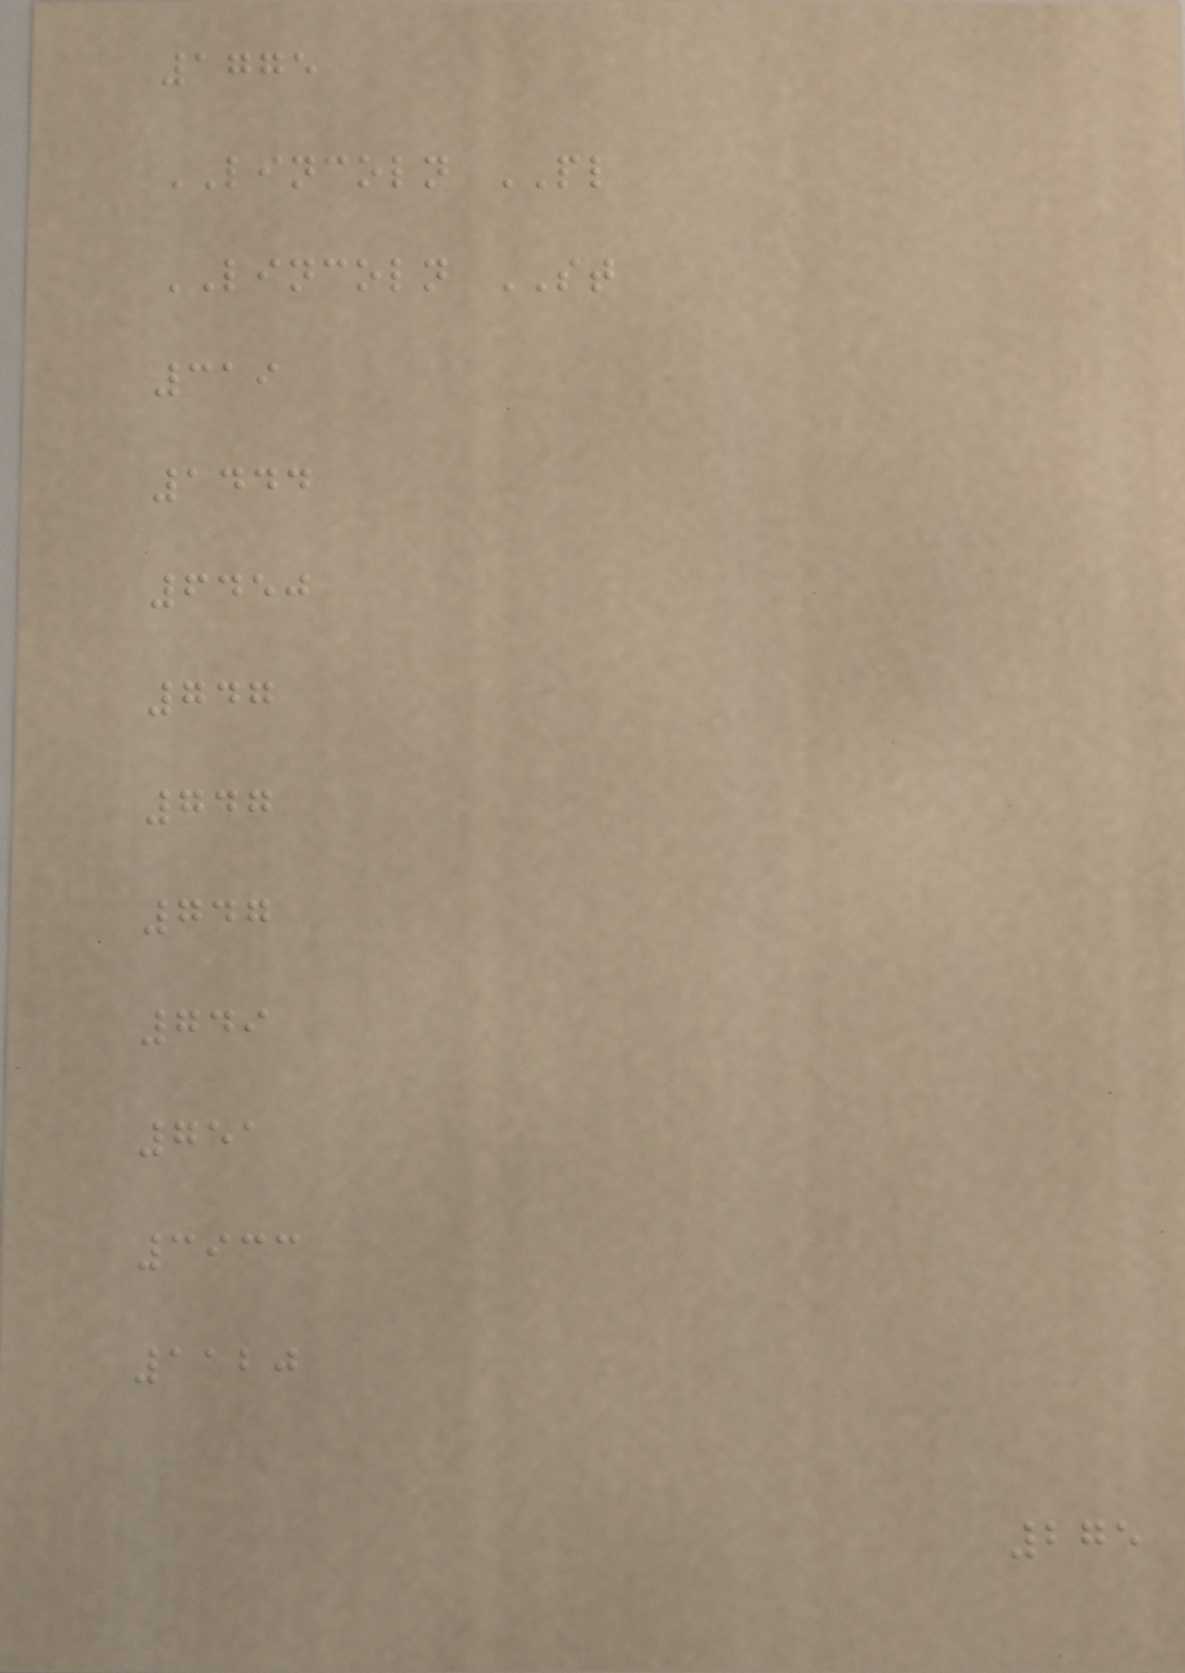1775
LINCOLN PL
LINCOLN ST
319
1444
6450
747
747
747
749
751
3933
1120
275
